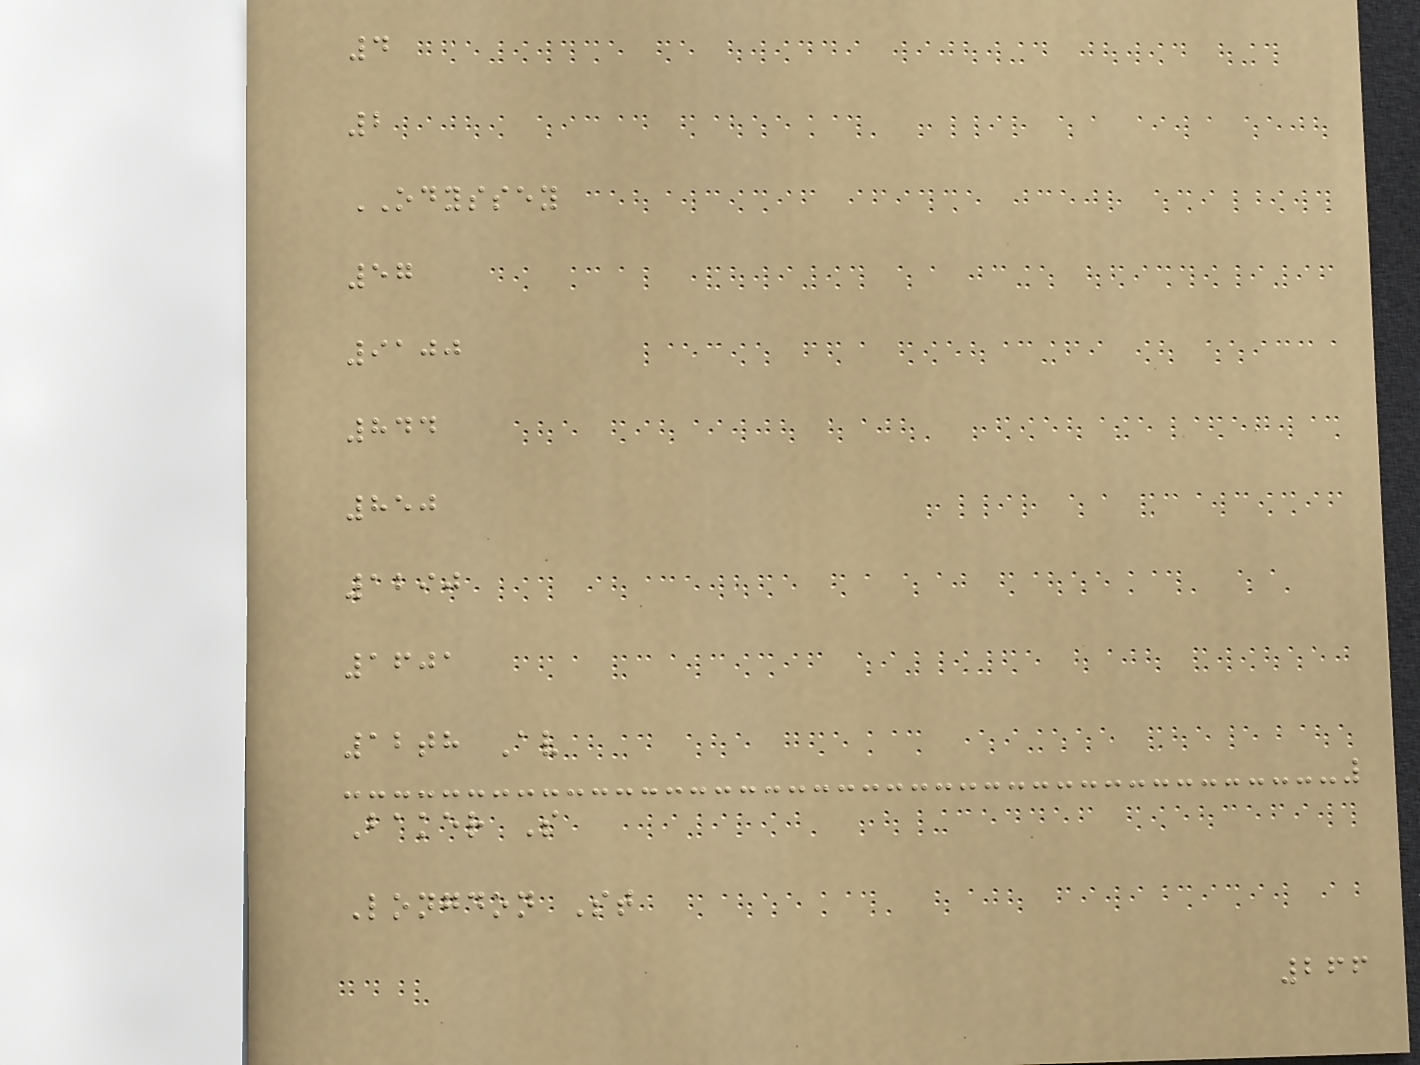4
2
ODYSSEY
57
9100
844
850
1290
1601
12th Av
Baker S
Longdon St
266
